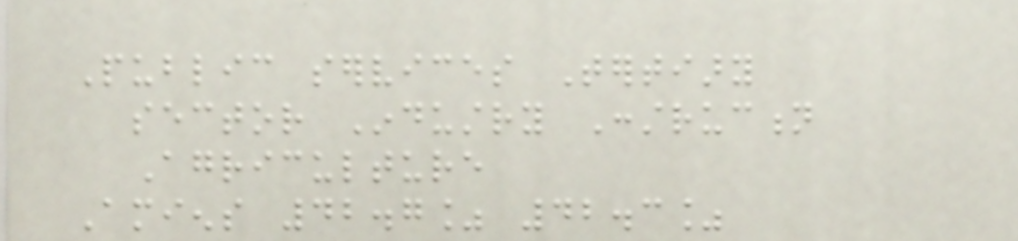Public services Tertiary
sector Industry Construction
Agriculture
Amiens 42.7% 42.3%
